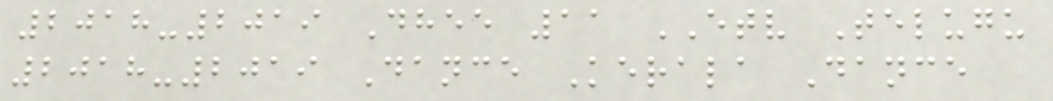2018-2019 Dhee 11 ETV Telugu
2018-2019 Dance Kerala Dance
